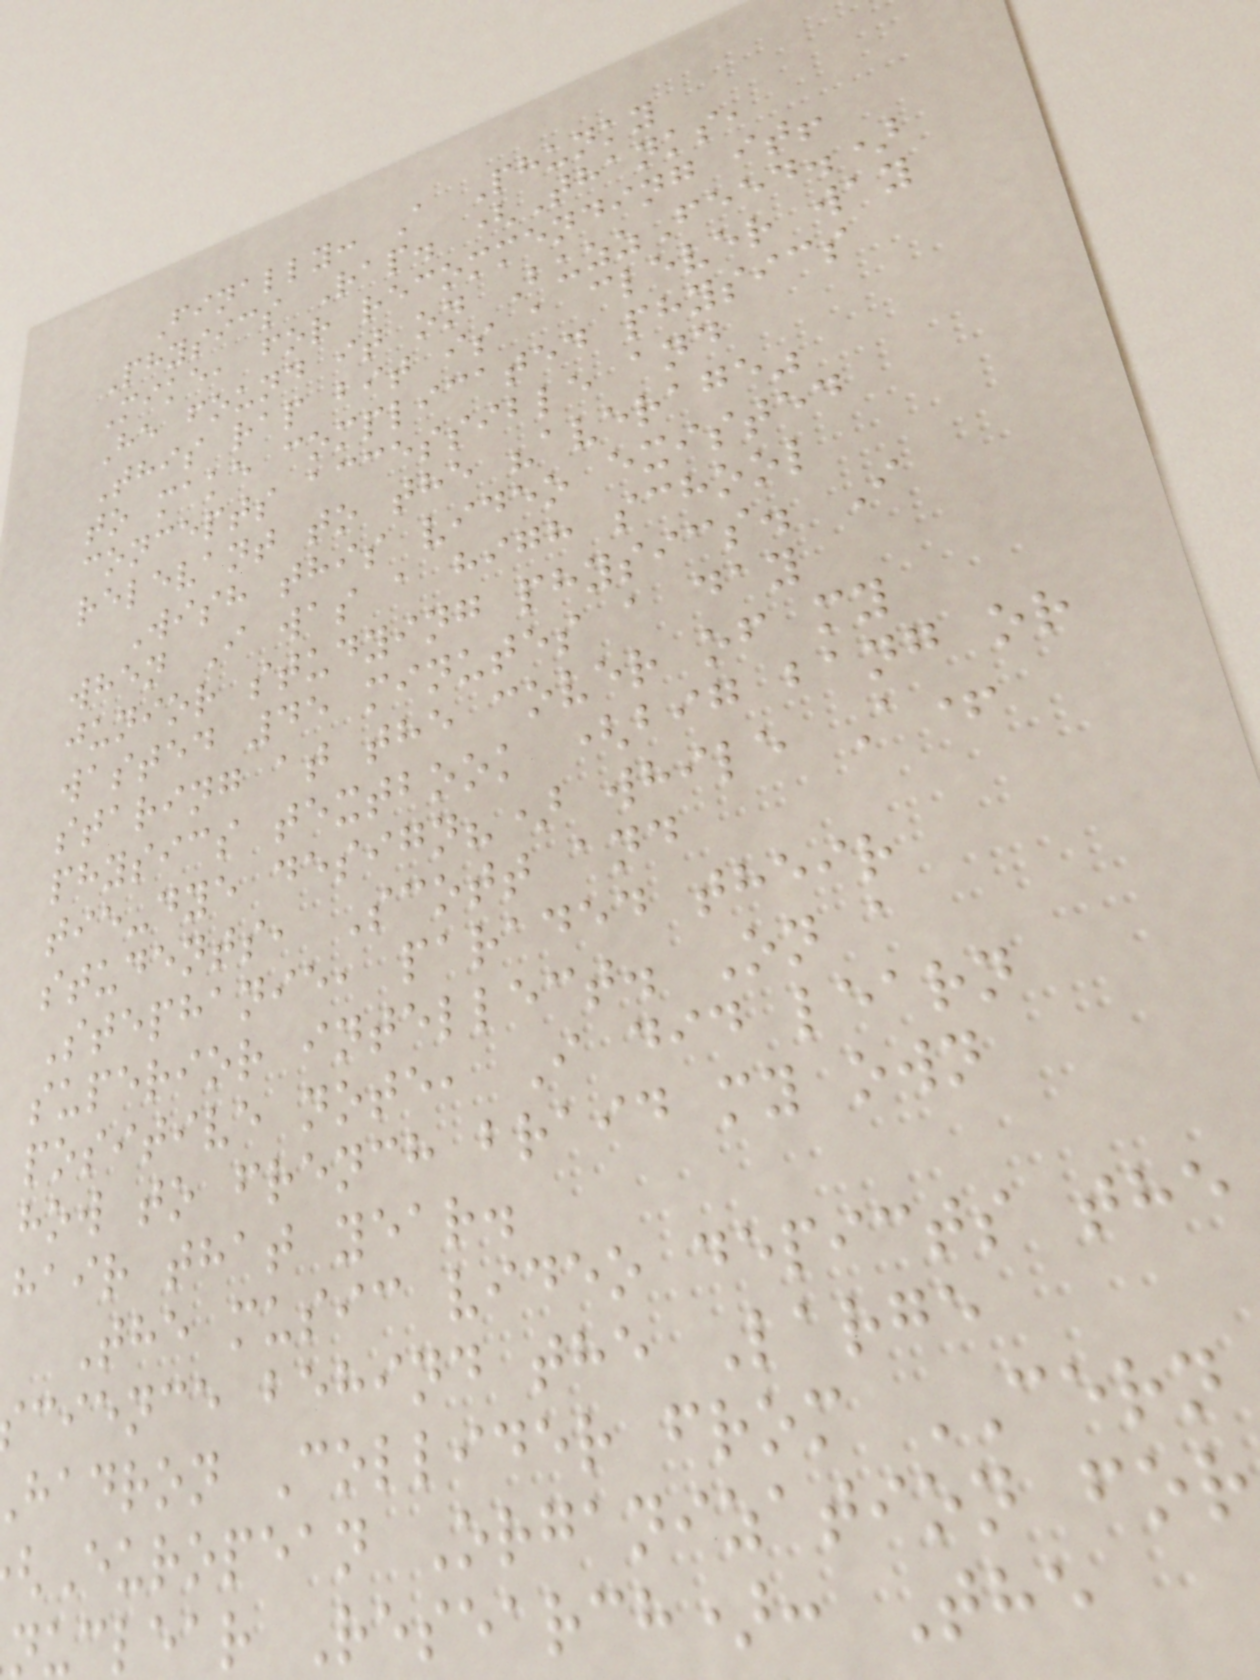Finally: A Phunky
Physics Rap. (Thanks,
Mike, for recommending it!
He found it on BuzzFeed.)
This rap bit is a clever way
to make complicated physics
concepts accessible and
relevant to the "average"
Wish this video existed
when I was a high school
junior studying physics. I
wasted 45 minutes a day
staring at the cover of my
physics textbook (big bang or
tie-dye design?) while A+
students, Scott and
Stephanie, paraded their
superior intellect. On a
positive note, I did learn
how to french braid my own
hair that year.
The music video depicts the
cience behind the Large
hadron Collider from CERN
European Organization for
nuclear Research): The
